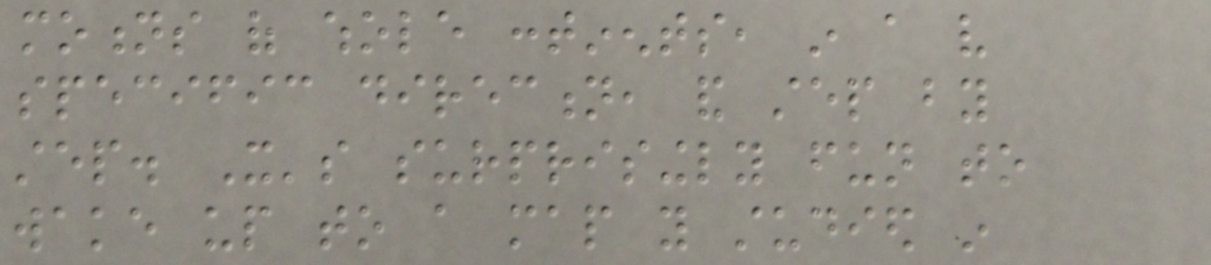motions of whole continents, in a very
specific direction, and step by
step. It's surprisingly fun to
wake up to a map you studied in
